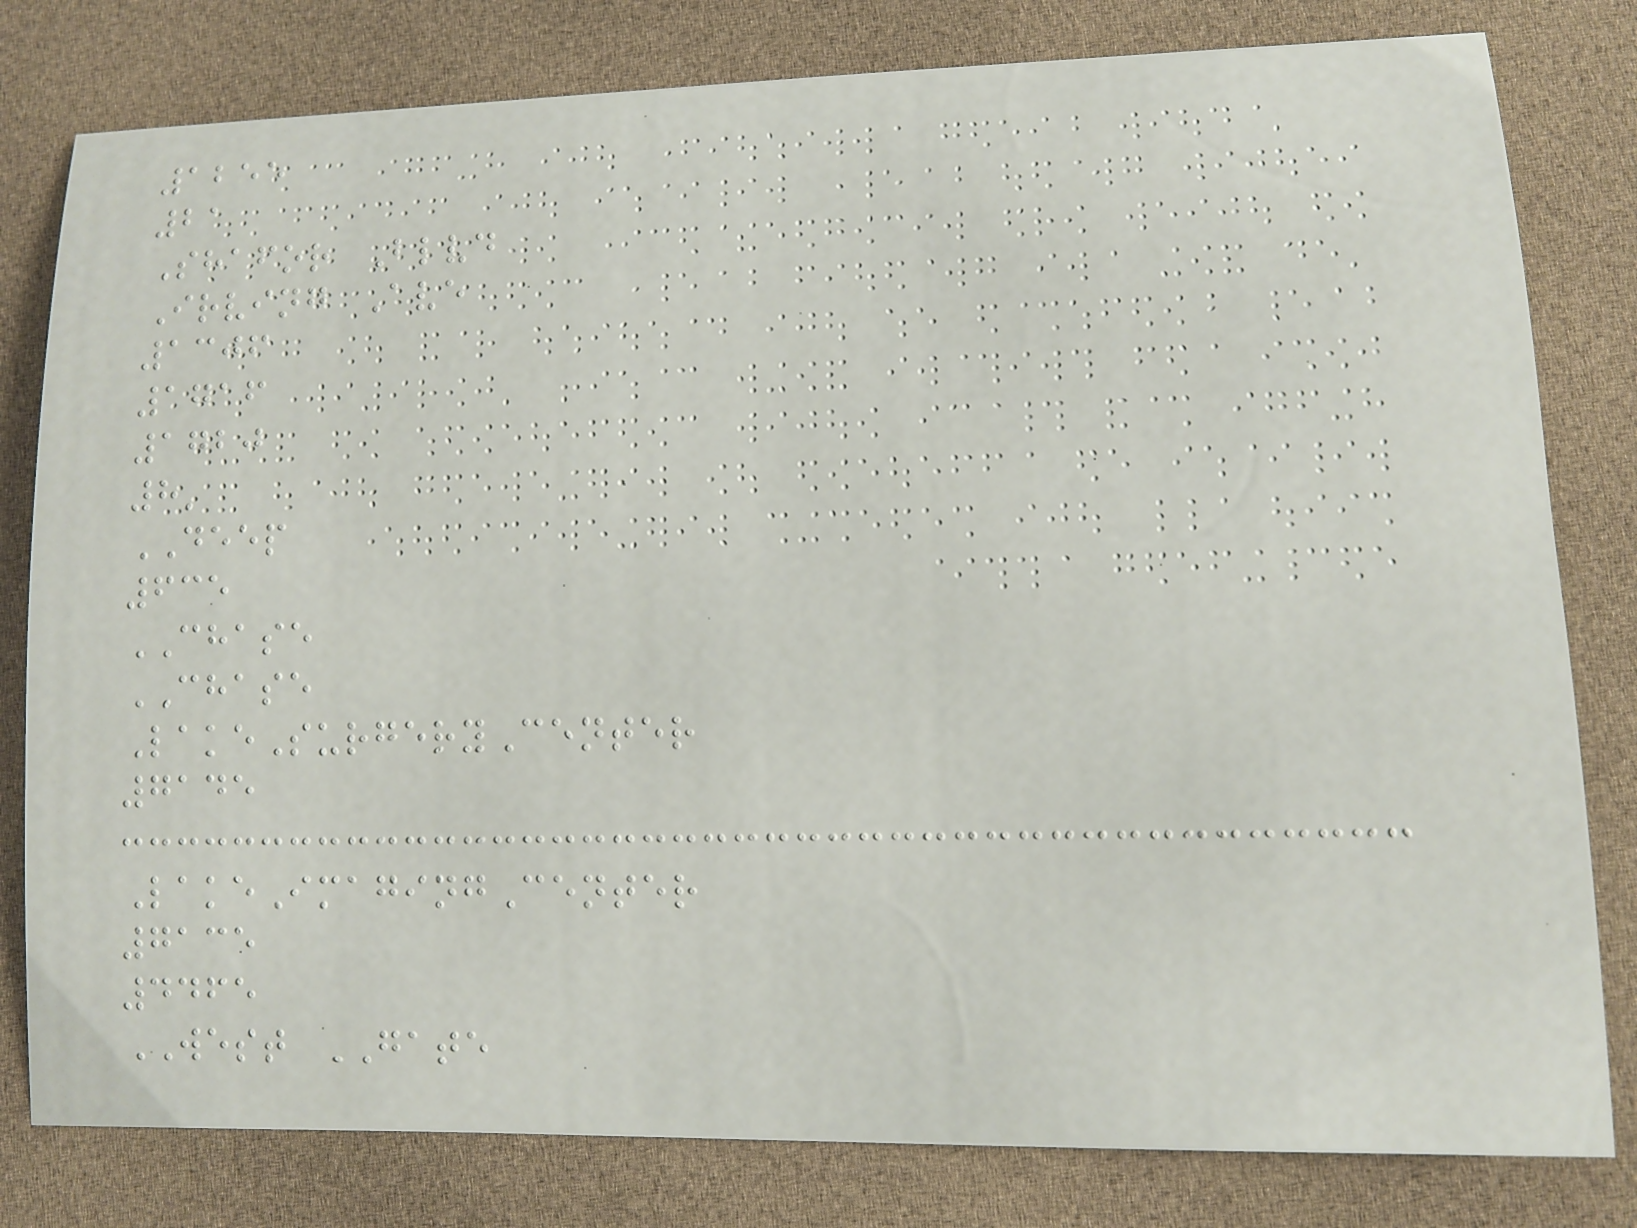1255
21
Shafor Blvd
Irving Ave
1306
1716
1720
8'
DEEP
635
CHASE
CHASE
LakeSurgeryCenter
7145
LakeImagingCenter
7135
4465
WEST GATE
